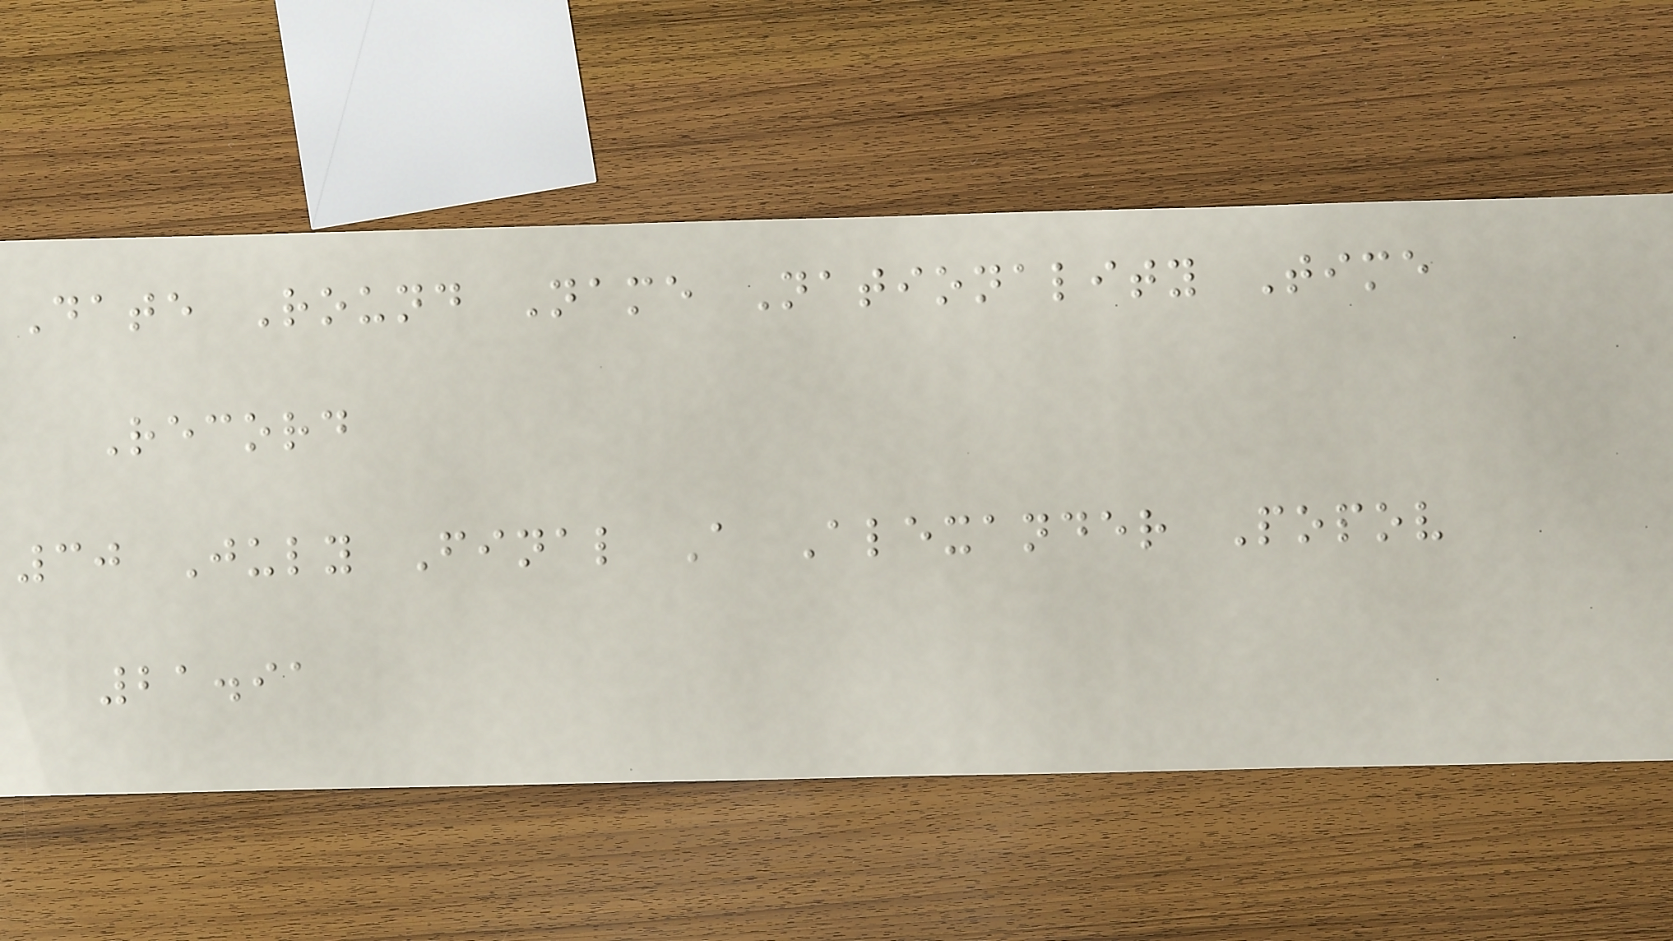Date Round Name Nationality Time
Record
30 July Final A Alexander Popov
21.91
